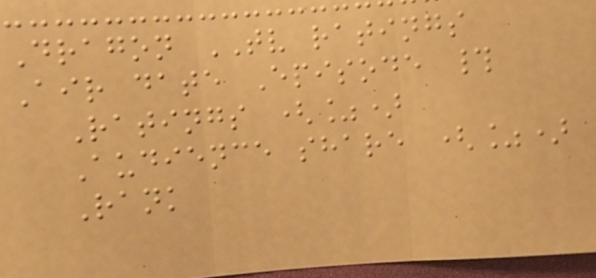Dragon TV ratings
Air date Episode #
Ratings (%)
Audience share (%)
Rank
